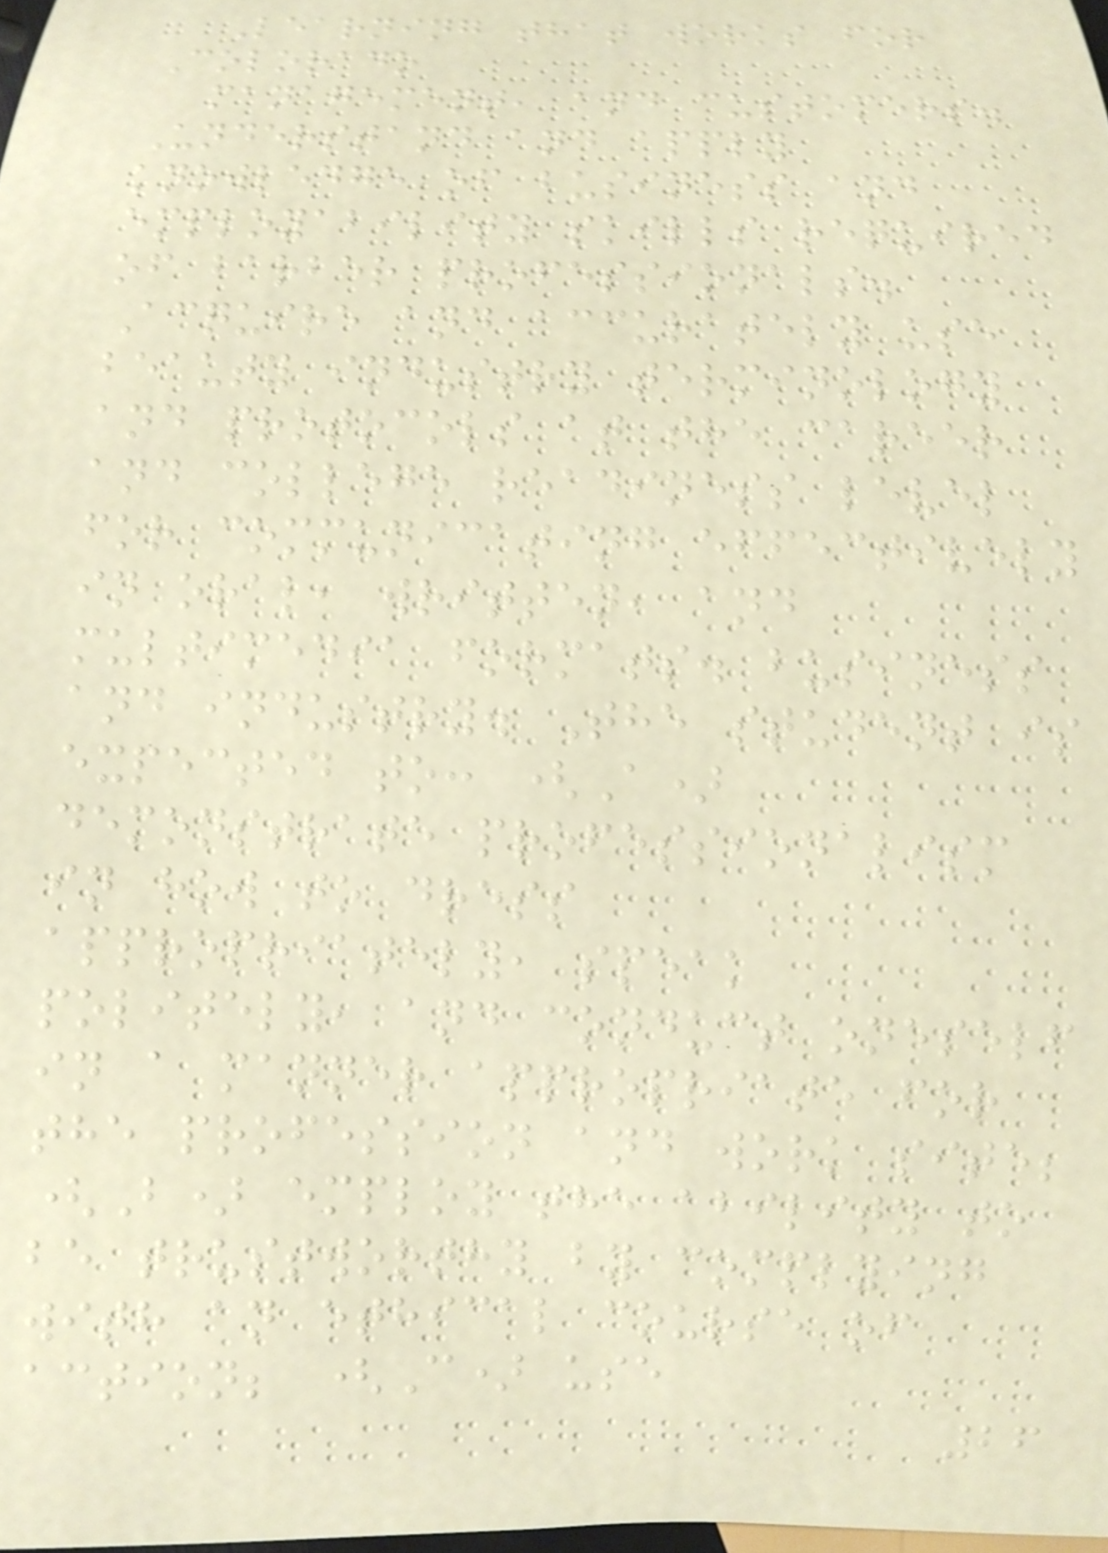Learning that works for
Colorado
management, and customers.
Understand and apply
knowledge of business and
employability skills required
of barber professionals.
Acquire and accurately use
beauty industry terminology
and protocols at the career
and college readiness level
for communicating effectively
in oral, written, and
multimedia formats. business
and industry. The student is
expected to: (A)
demonstrate professionalism
in how to dress
appropriately, speak
politely, and conduct oneself
in a manner appropriate for
the profession and work site;
(B) employ the ability to
be trustworthy by complying
with an ethical course of
action; (C) use
26
